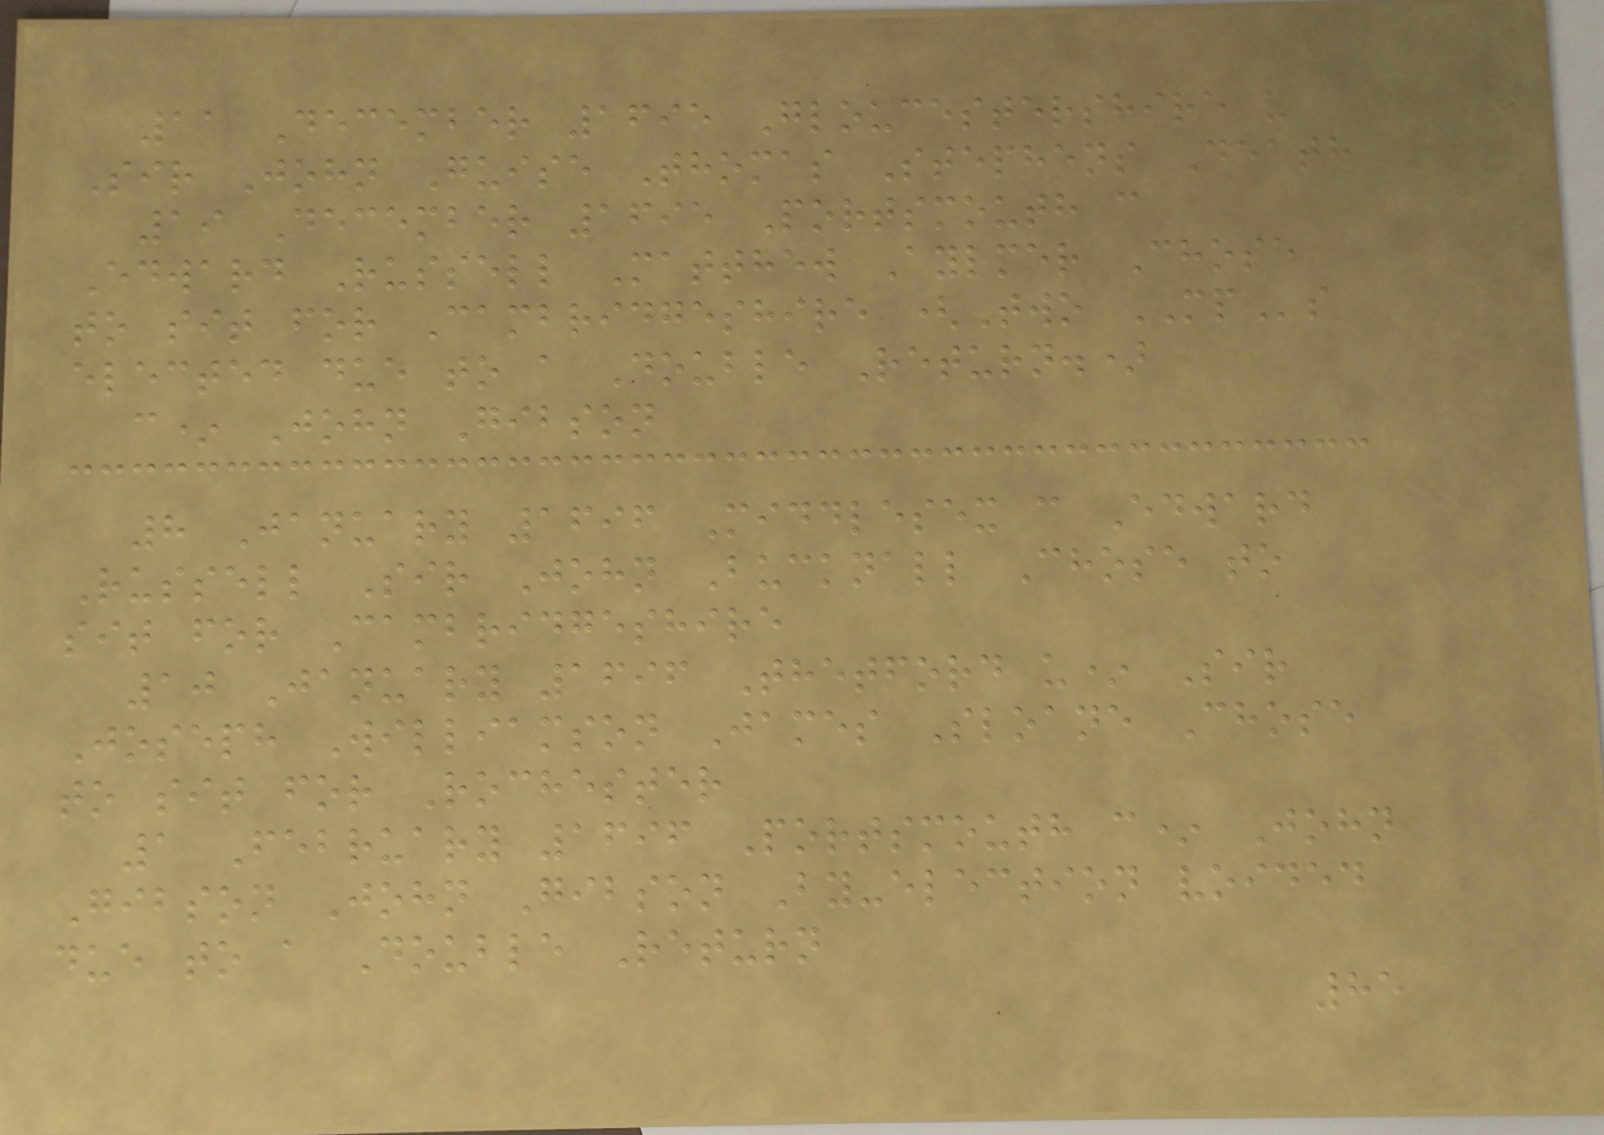11 December 1695 Gloucestershire u
Sir John Guise Thomas Stephens Death
19 December 1695 Portsmouth c
Edward Russell Matthew Aylmer Chose
to sit for Cambridgeshire (Two MPs
elected due to a Double Return.)
c* John Gibson
8 January 1696 Middlesex c Edward
Russell Sir John Bucknall Chose to
sit for Cambridgeshire
10 January 1696 Thetford u* Sir
Joseph Williamson James Sloane Chose
to sit for Rochester
1 February 1696 Portsmouth c* John
Gibson John Gibson By-election voided
due to a Double Return
85
